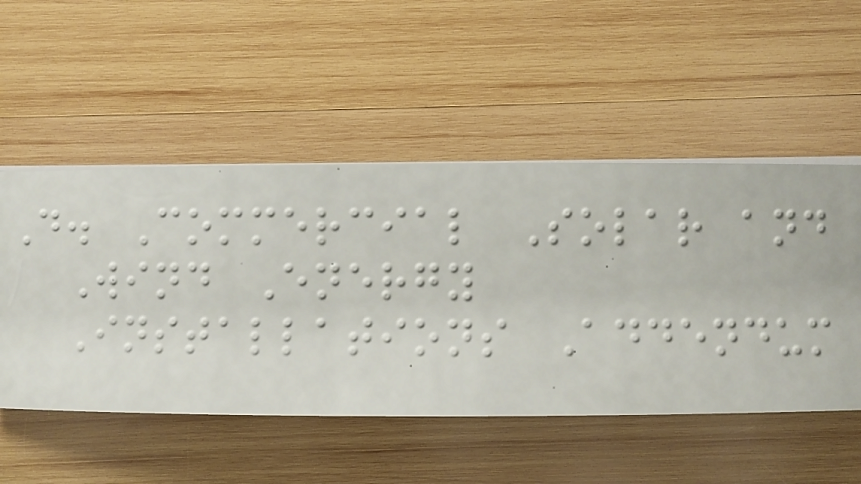D. Commercial Solar and
Wind Energy
Installations Addendum
